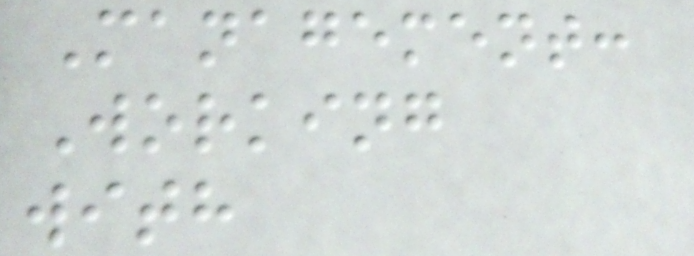Management:
Working
with
